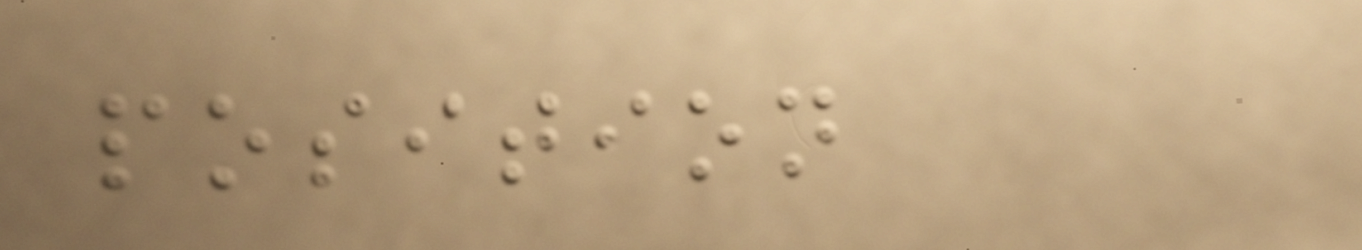position
